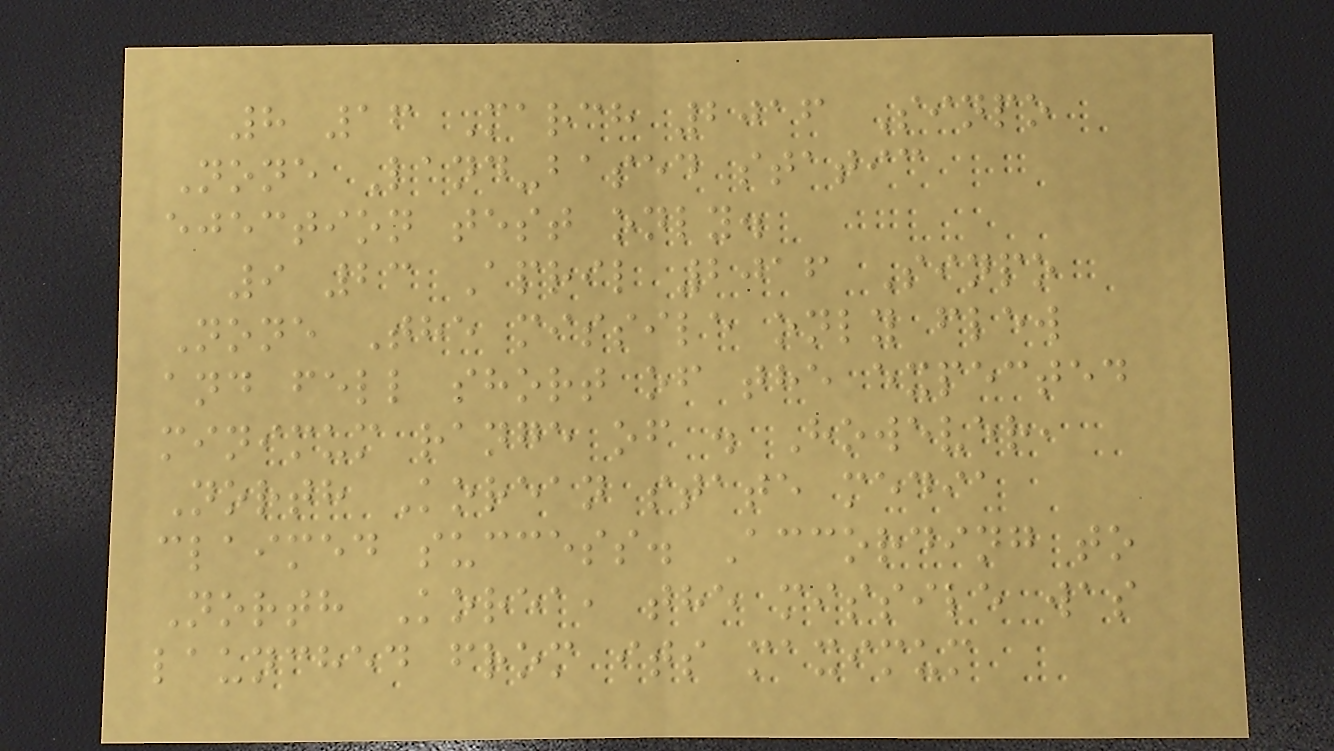8 16 March 2016 Sinpo
None Land-based static
ejection test only.
9 23 April 2016 Sinpo
None The missile only flew
and fell short of the expected
minimum range of . However,
North Korean state media
claimed success. According to
North Korea, the missile was
launched from its maximum
